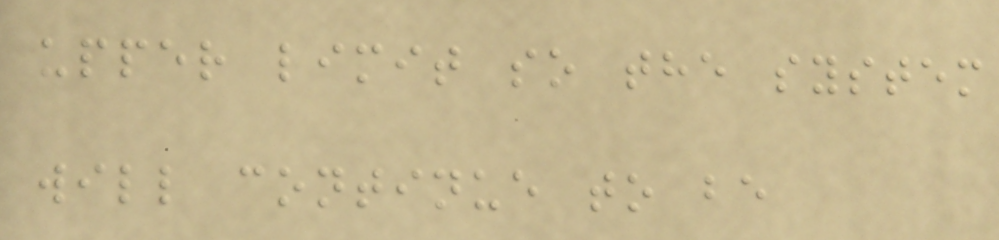upper limit so the system
will continue to be
